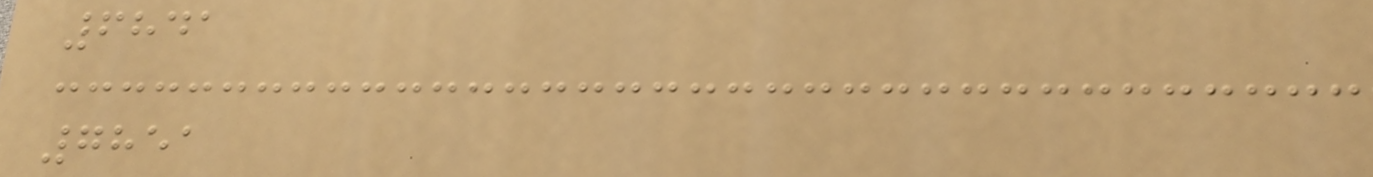6841
7851
